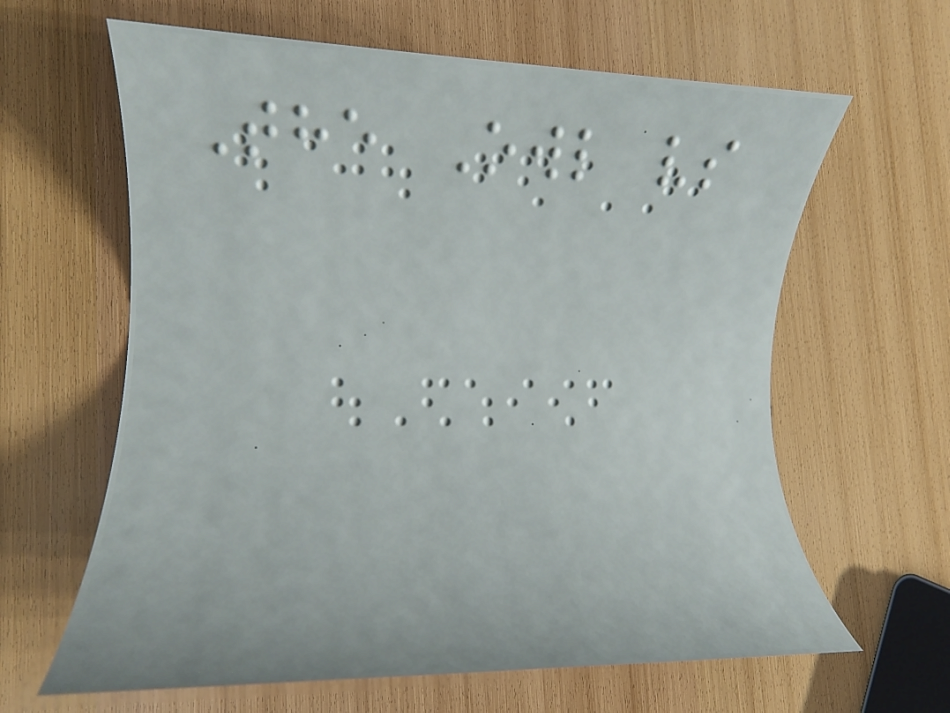The Owl vs
